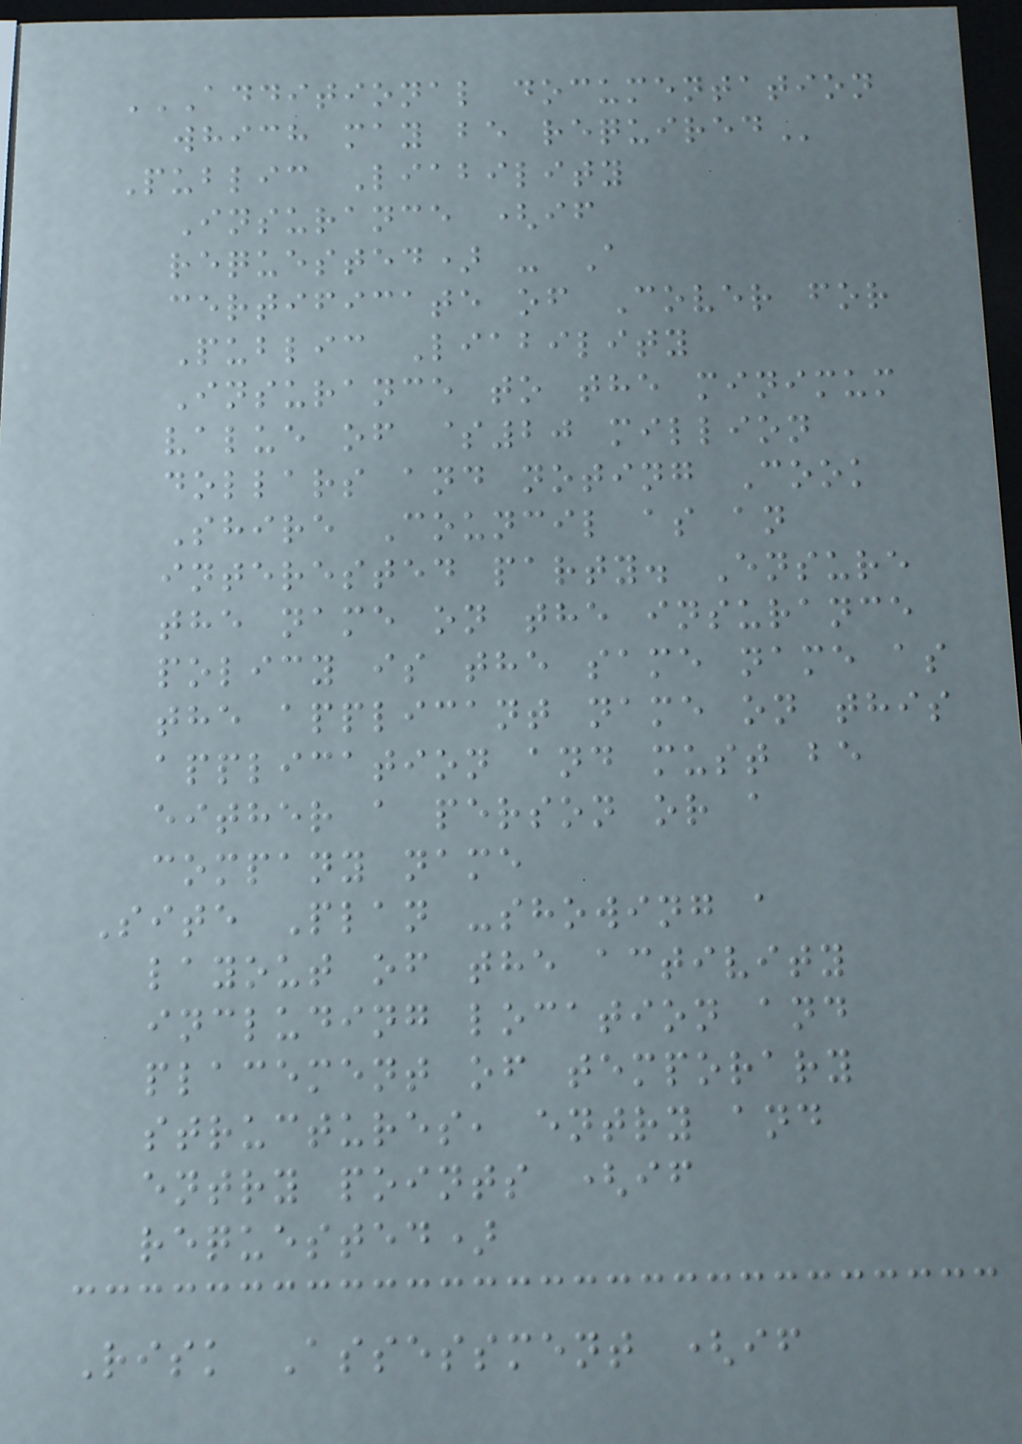ADDITIONAL DOCUMENTATION
WHICH MAY BE REQUIRED
Public Liability
Insurance (if
requested) - A
certificate of Cover for
Public Liability
Insurance to the minimum
value of $20 million
dollars and noting Cook
Shire Council as an
interested party. Ensure
the name on the insurance
policy is the same name as
the applicant name on this
application and must be
either a person or a
company name
Site Plan -showing a
layout of the activity
including location and
placement of temporary
structures, entry and
entry points (if
requested)
Risk Assessment (if
